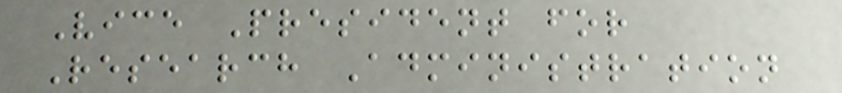Vice President for
Research Administration
